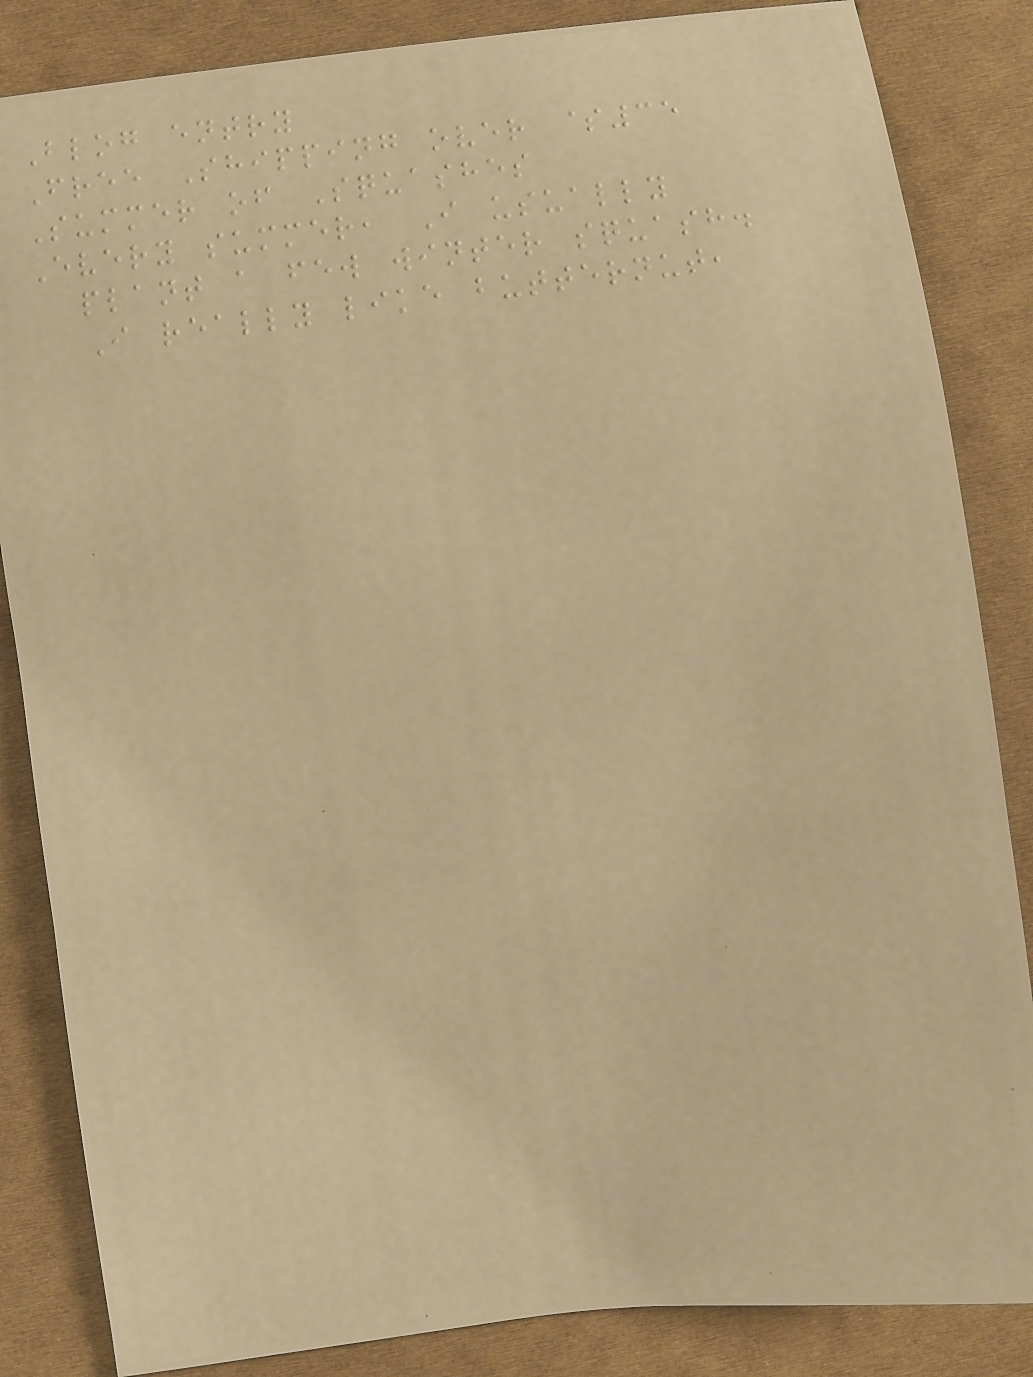Blog entry
Free Shipping over $35
Summer of Squashes
Every summer, I usually
plant a few winter squash.
I really like butternut,
